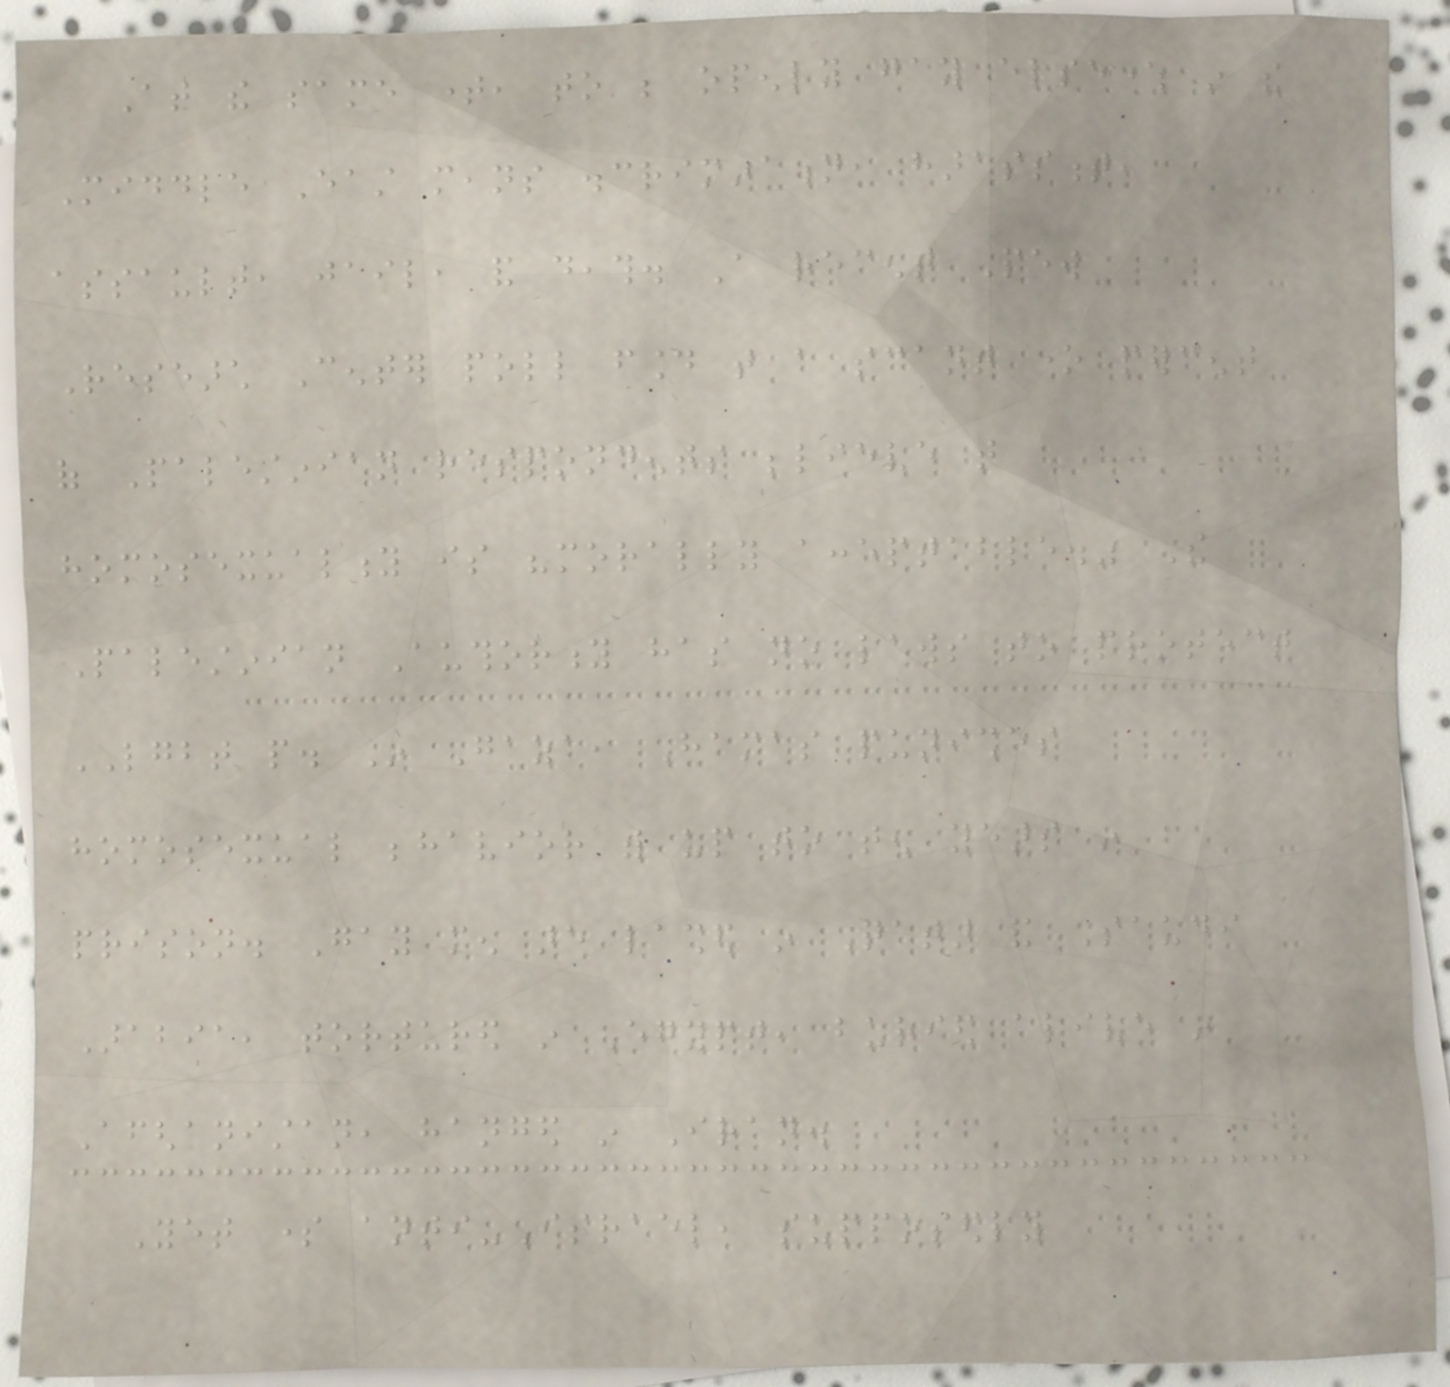At the same time, to be openly gay elsewhere in the
Middle East means discrimination, harassment,
assault, jail, and death. A recent Pew
Research Center poll found that a scant one percent
of Palestinian respondents believe that
homosexuality is "morally acceptable." The
Palestinian Authority has no laws to protect
LGBT people. In Gaza, Hamas punishes
homosexual behavior with up to ten years in
prison. Gay men are lashed in Qatar and Saudi
Arabia, tortured in Egypt, buried alive in
Afghanistan, hanged in Iran.
Yet some anti-Israel, supposedly
